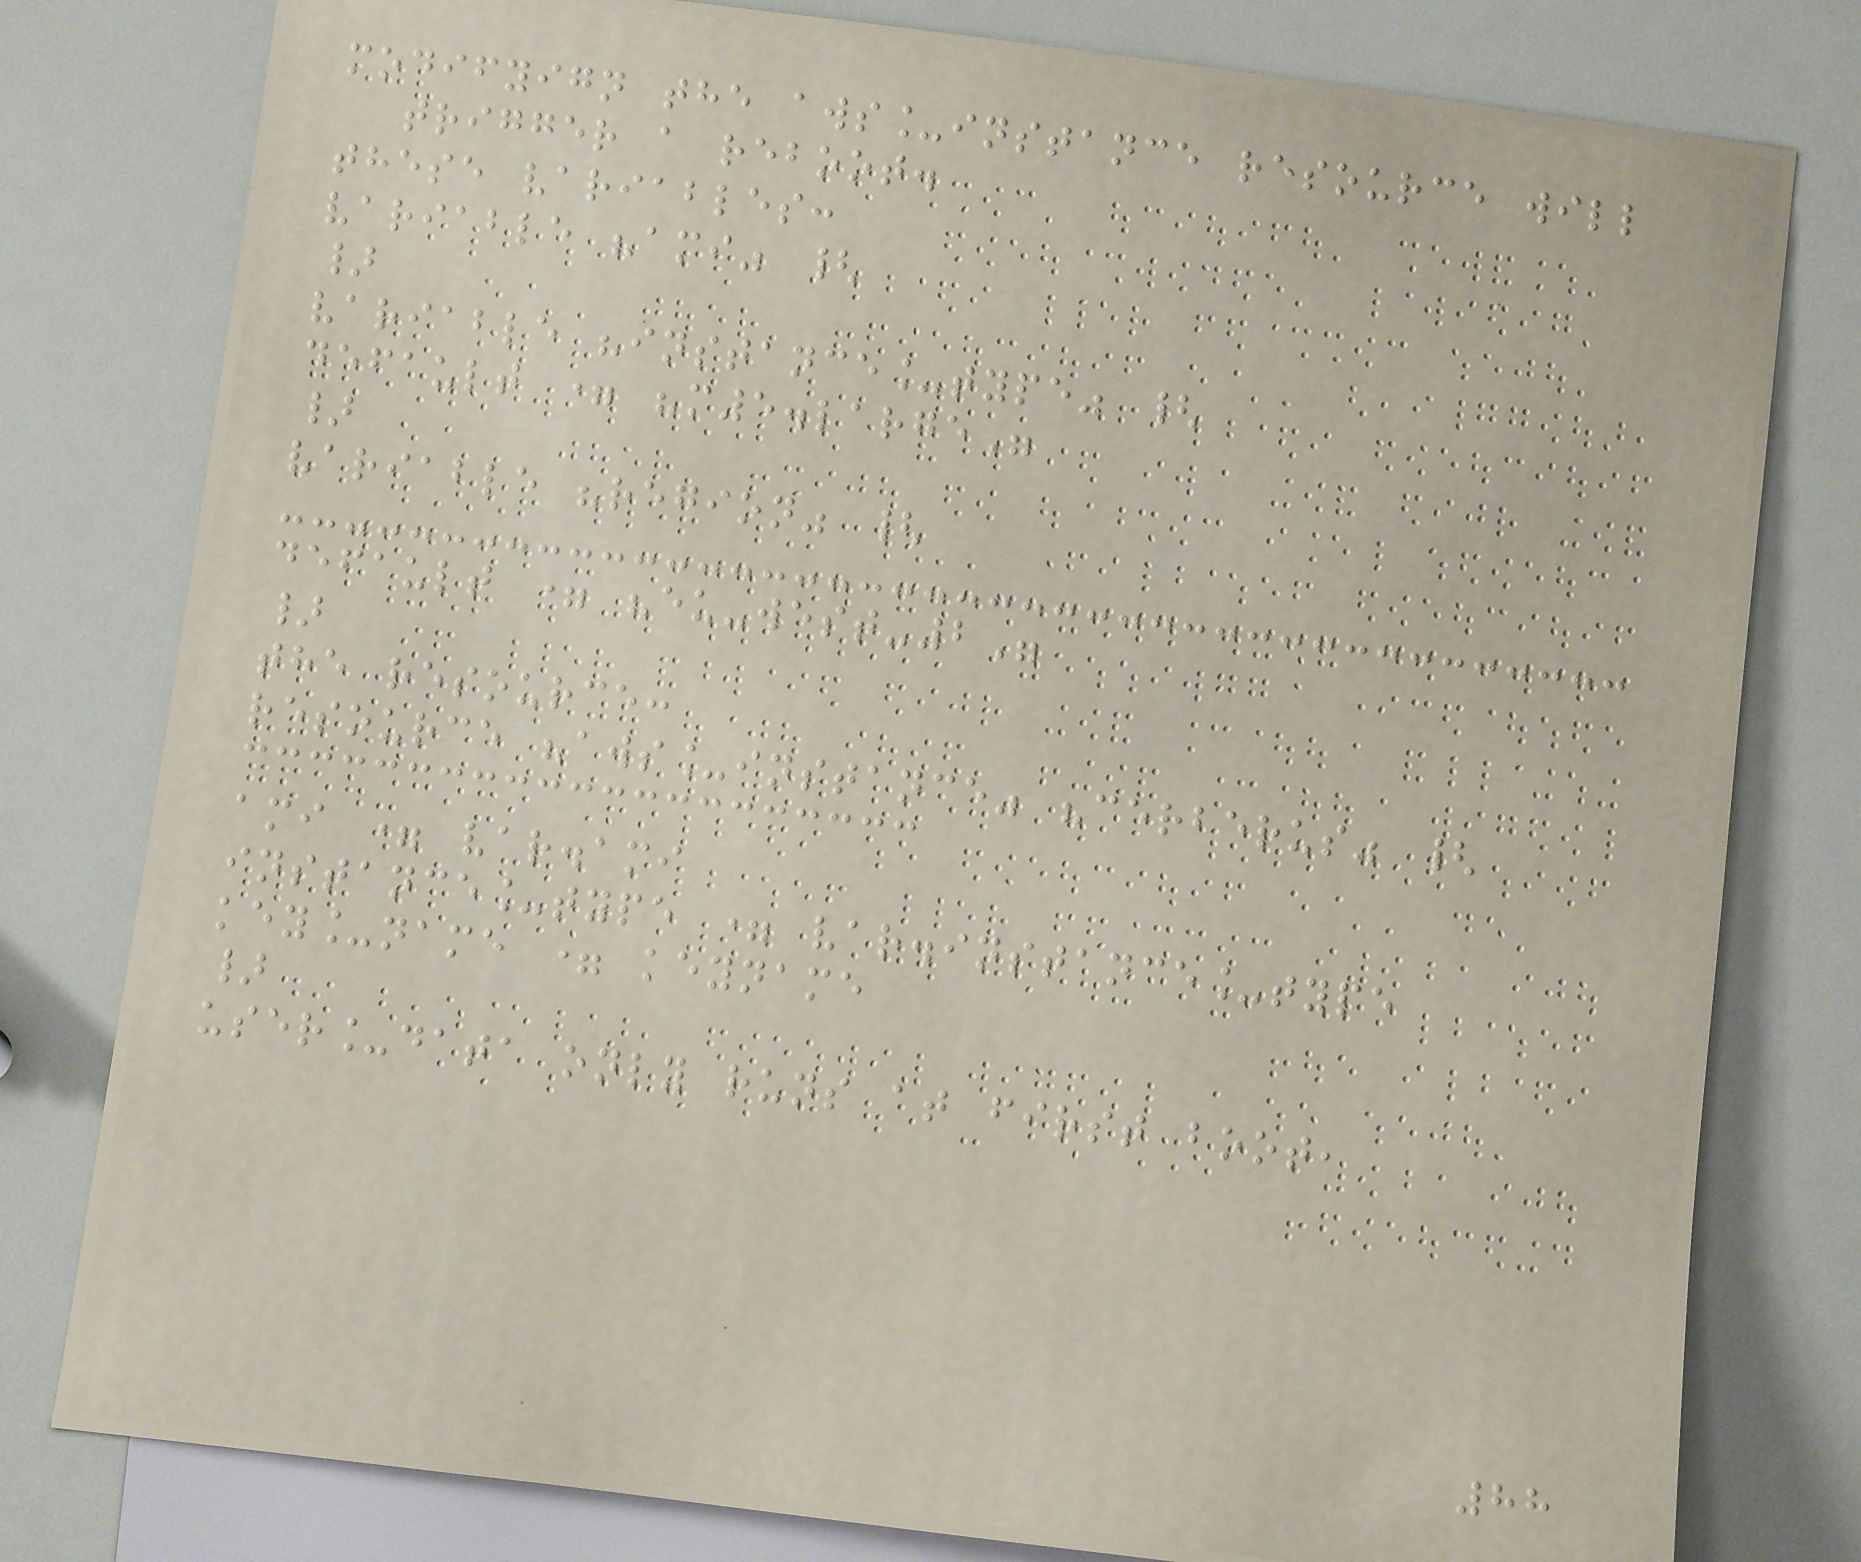modifyign the aws_instance resource will
trigger a reboot.
these variables:
variable "ami" {
}
variable "instance_type" {
default = "m5.large"
}
variable "region" {
default = "eu-west-2"
}
the resource:
resource "aws_instance" "cerberus" {
ami = var.ami
instance_type = var.instance_type
key_name = keyname
}
user_data only runs at first boot,
88
